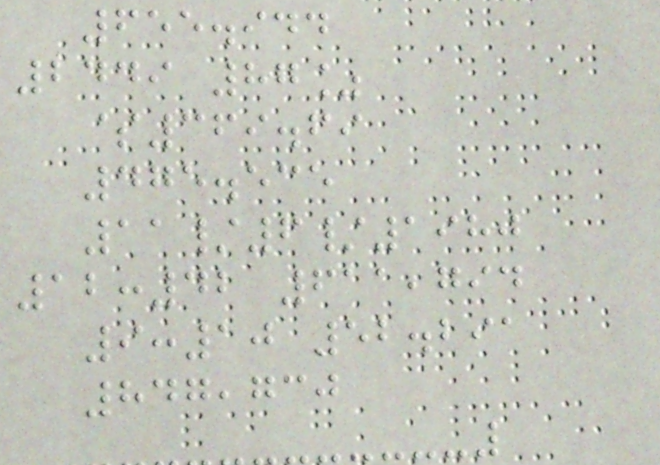655.944
2449 87%
$369.69
475.535
11/6/1980
12:42 611,794
9:10 52.291
847,730
